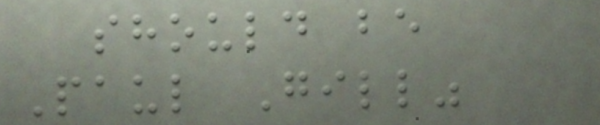should be
Paul Gill"
